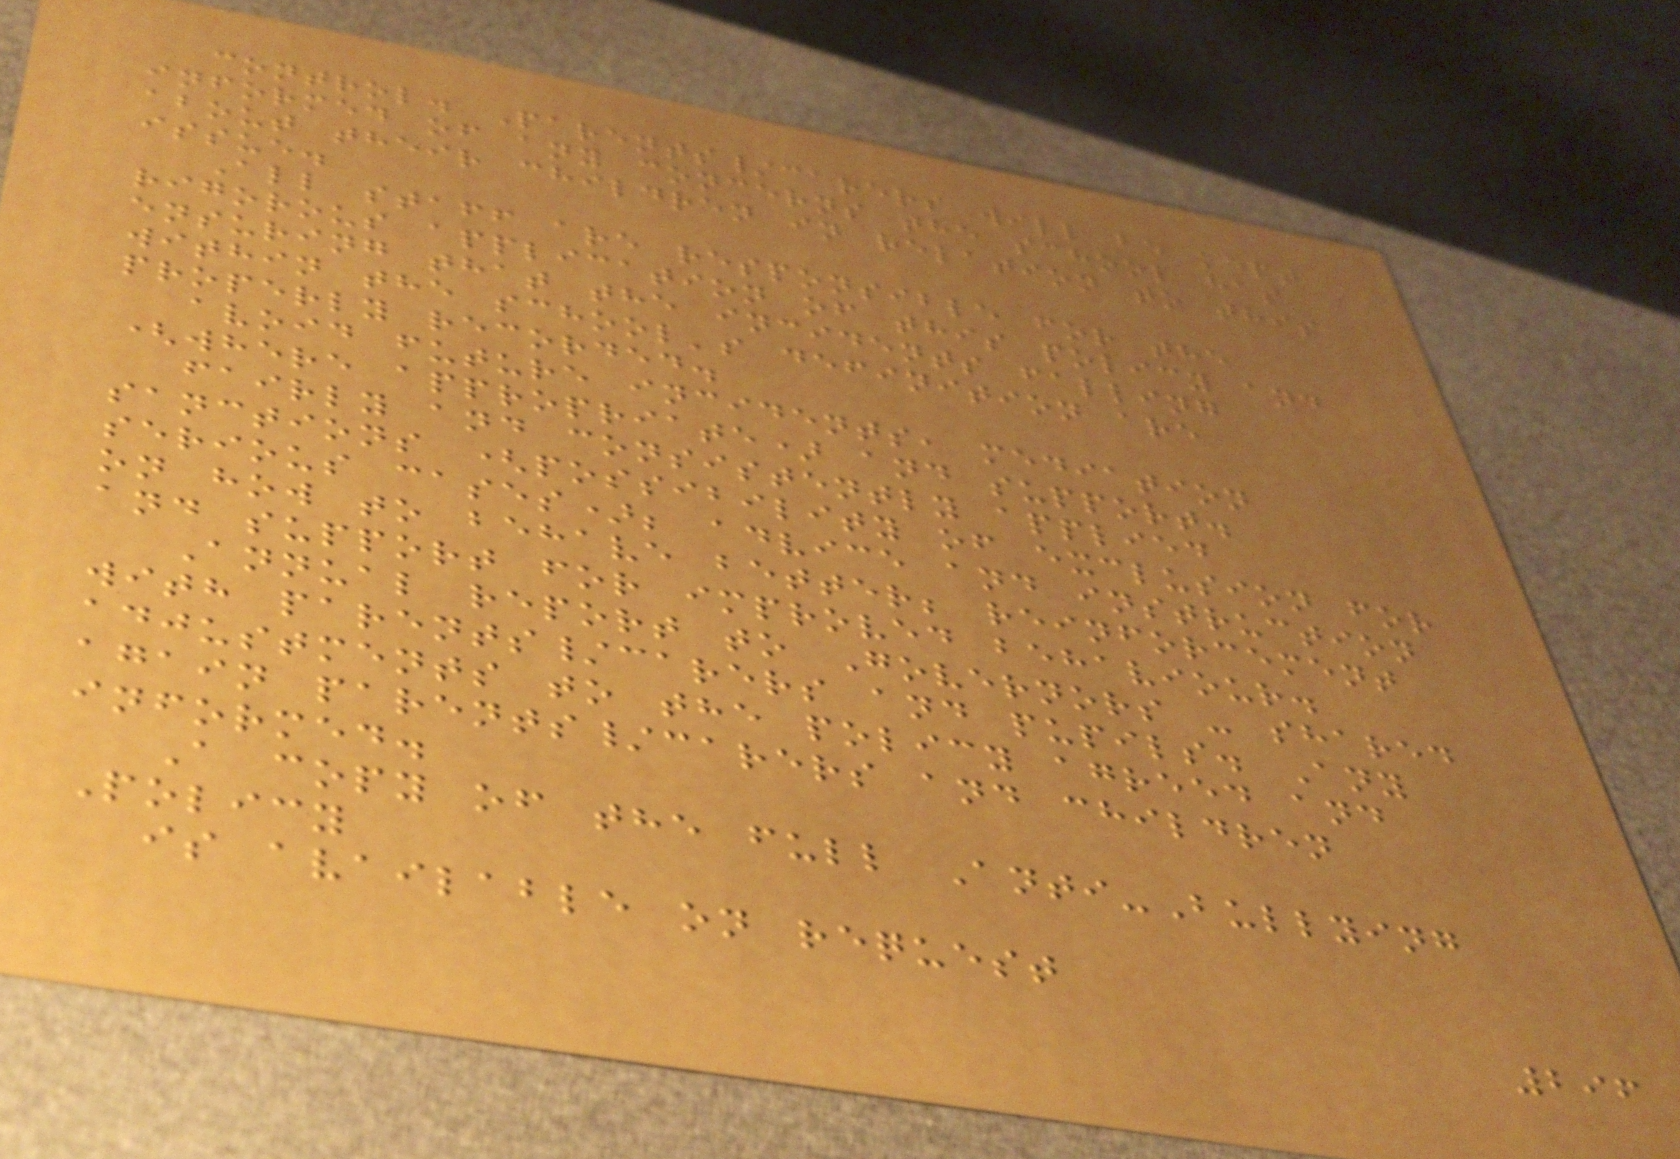control. Parents/carers will be kept
informed of any concerns the school has
about their children in relation to this
issue.
All staff are responsible for the
rigorous application of this policy and
ensuring that the incidents falling
within the school's definition are
properly recorded.
avoid future incidents, mediation
(where appropriate) and support.
fairly and consistently applied
sanctions (possibility of exclusion for
serious cases); advice and instruction
on how to behave better; reinforcement
and support for improved behaviour.
Annual report to Governors - shared
with parents/carers and pupils. Any
adjustments to the policy agreed and
again parents/carers and children
informed.
A copy of the full Anti-Bullying
Policy
is available on request
296
